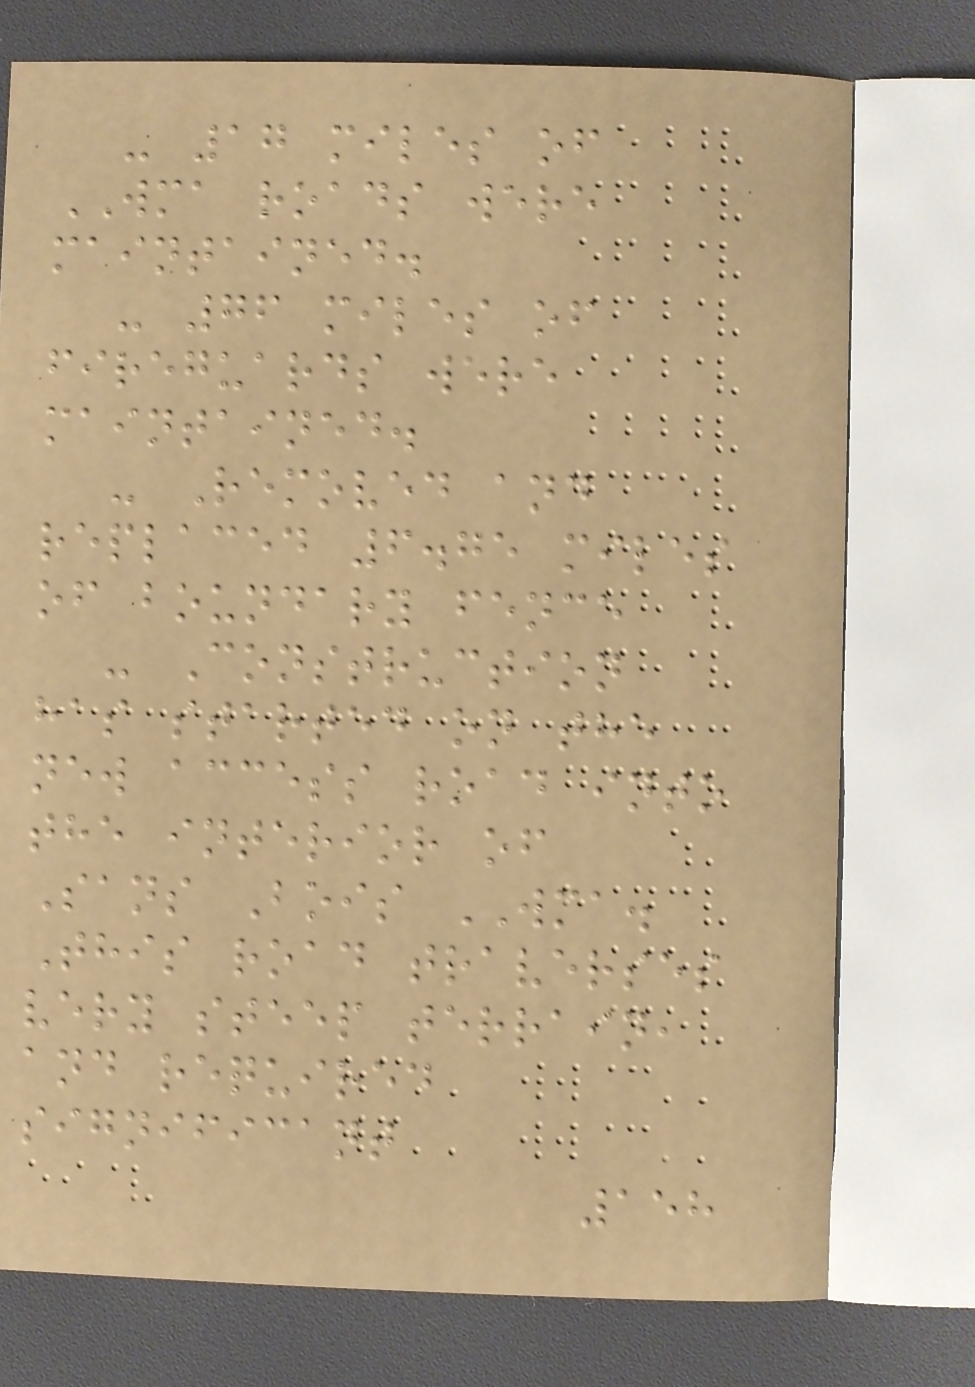- 17 miles of
WMA roads were
maintained.
- 76 miles of
fireguards were
maintained.
- Removed and
replaced 6.75 miles
of boundary fence
- Construction
has started on the
new access road into
the interior of
Sans Bois WMA.
This road traverses
very steep terrain,
and required
significant
158
